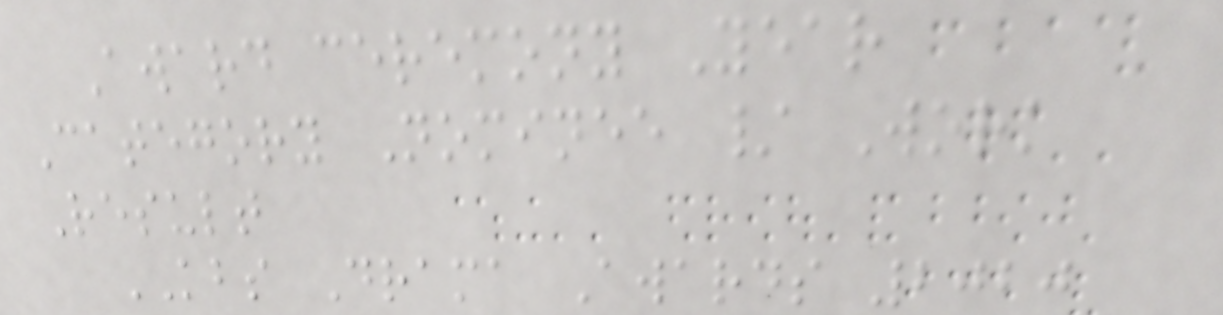Award ceremony Year
Category Nominee / Work
Result
KBS Drama Awards 2020
